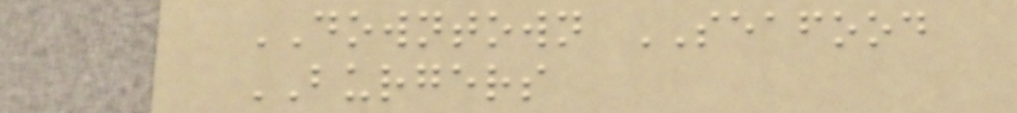DOWNTOWN SEAFOOD
BURGERS
